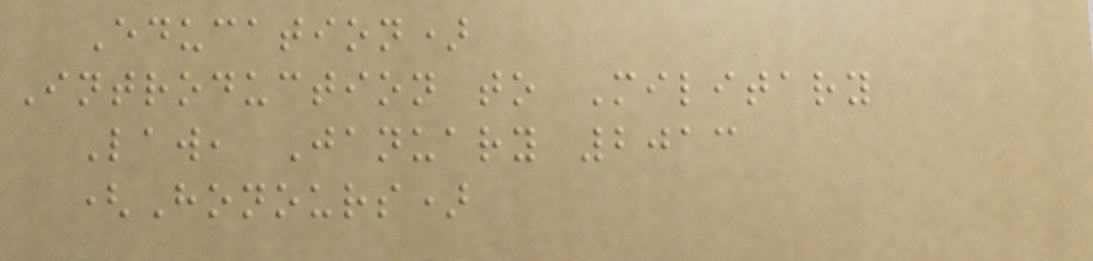Education)
Introduction to Military
Law, January 2013
(Honours)
